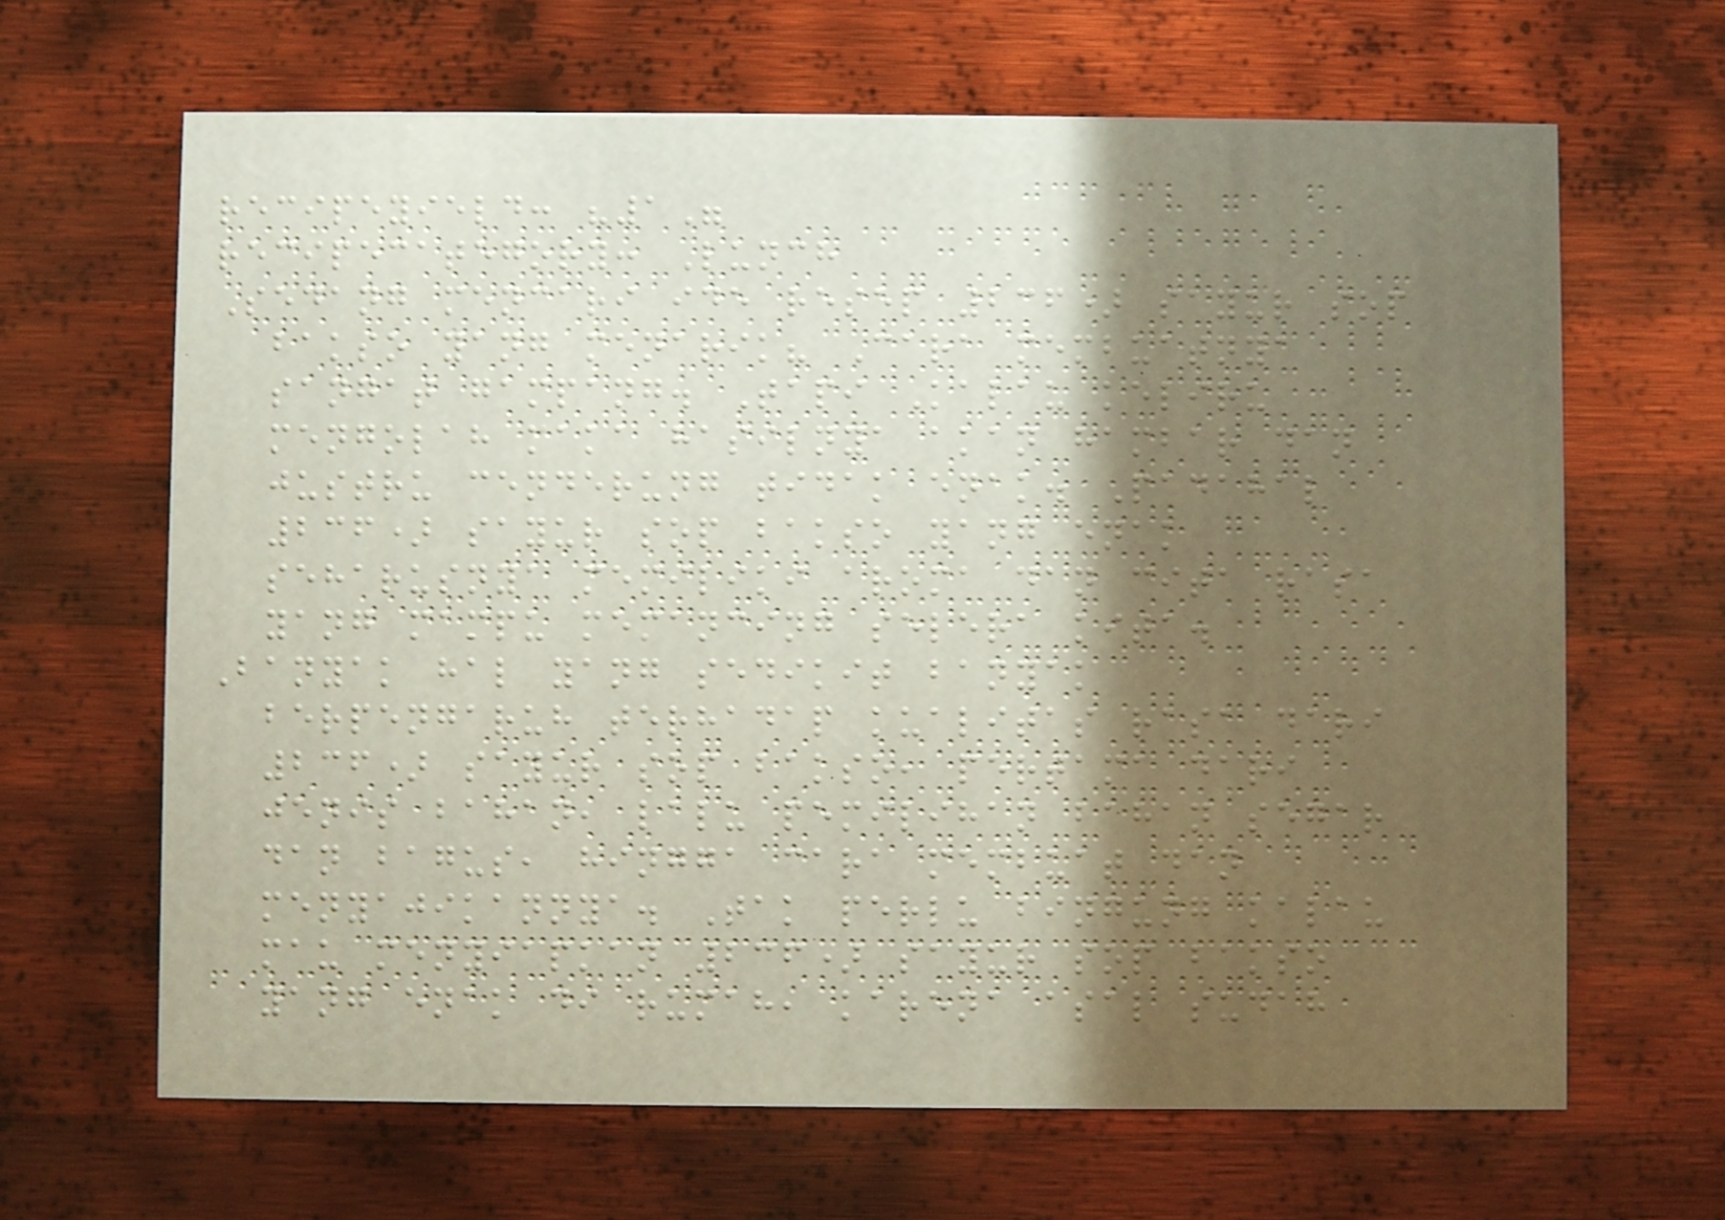recipeyield: "1"
recipecategory: Lunch
Sedang mencari ide resep 236) sayur sop
bakso yang menarik? Cara membuatnya
sangat gampang. Tapi Kalau keliru
mengolah maka hasilnya akan hambar dan
justru cenderung tidak enak. Padahal
236) sayur sop bakso yang enak
seharusnya memiliki aroma dan cita rasa
yang mampu memancing selera kita.
Banyak hal yang sedikit banyak
berpengaruh terhadap kualitas rasa dari
236) sayur sop bakso, pertama dari
jenis bahan, lalu pemilihan bahan segar
dan bagus, hingga cara membuat dan
menyajikannya. Tak perlu bingung kalau
mau menyiapkan 236) sayur sop bakso
yang enak di rumah, karena asal sudah
